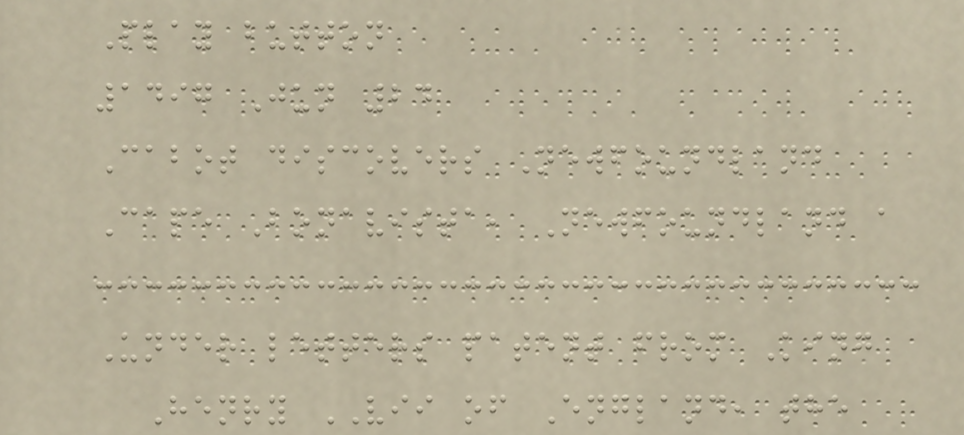Play button
1497 Jun 24
Cabot discovers Newfoundland
Cape Bonavista, Newfoundland a
Under letters patent from King
Henry VII of England, the
